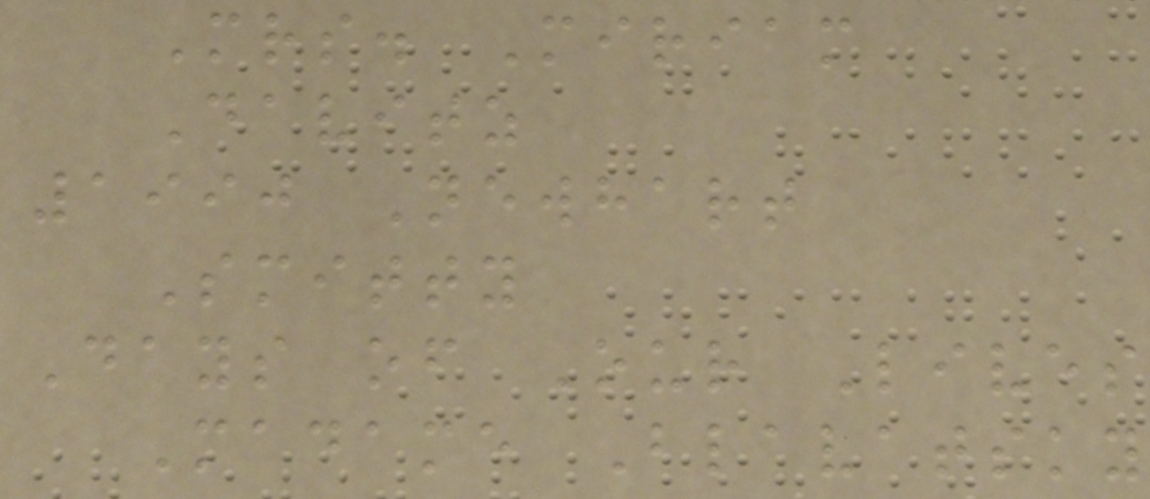Mrs. Miriam
Davitz
1990 Newhart
Smitty
Days of Our Lives
Madame Blavatsky
